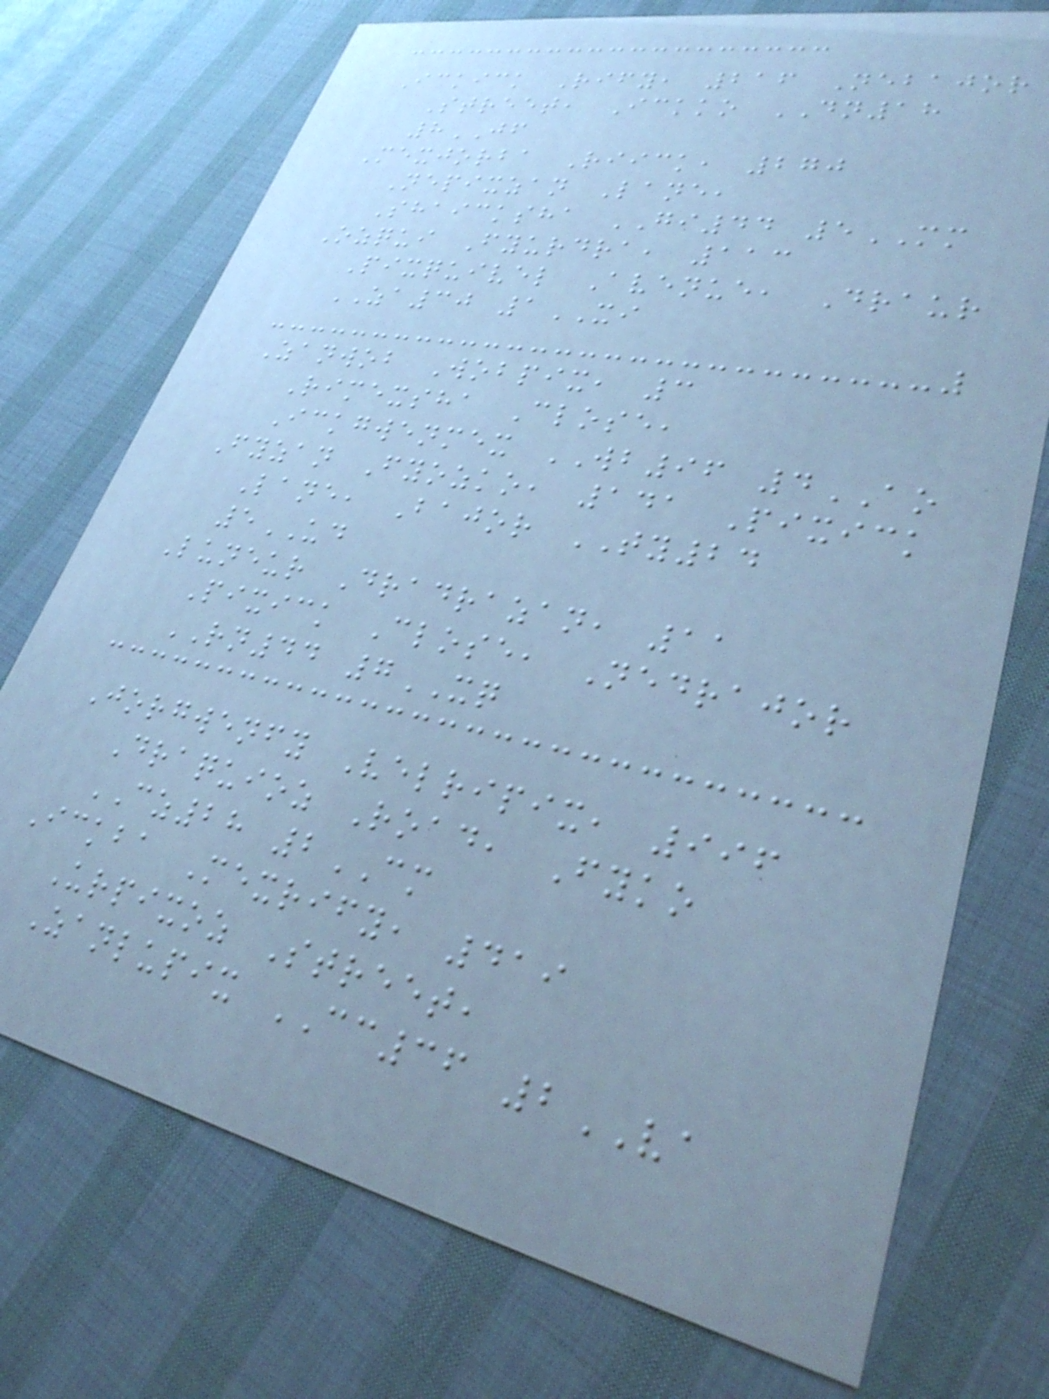Ickick Rify, 216 Nebajor
Street, Ickko DN18
8JF
Mexjorba Riick, 270
Nepixzan Lane,
Shaicksha GI44 5MM
Ozqui Fyurdra, 113
Pixquivel Avenue, Draur
ZA30 1XI
Zanwob Wobpix, 3
Rimexsha Close,
Ickgwenmex WB96 4AO
Fyzan Fyozko, 141 Pixick
Lane, Bajor TY24
5UD
Luneur Dradrazan, 11
Pixick Close, Nedrajor
RN44 7XQ
Jorgwenfy Velripix, 996
Draquioz Road, Fyko
CZ28 2CM
Ickba Mexrify, 419
Urpixoz Street,
Zanlupix CC36 2VA
